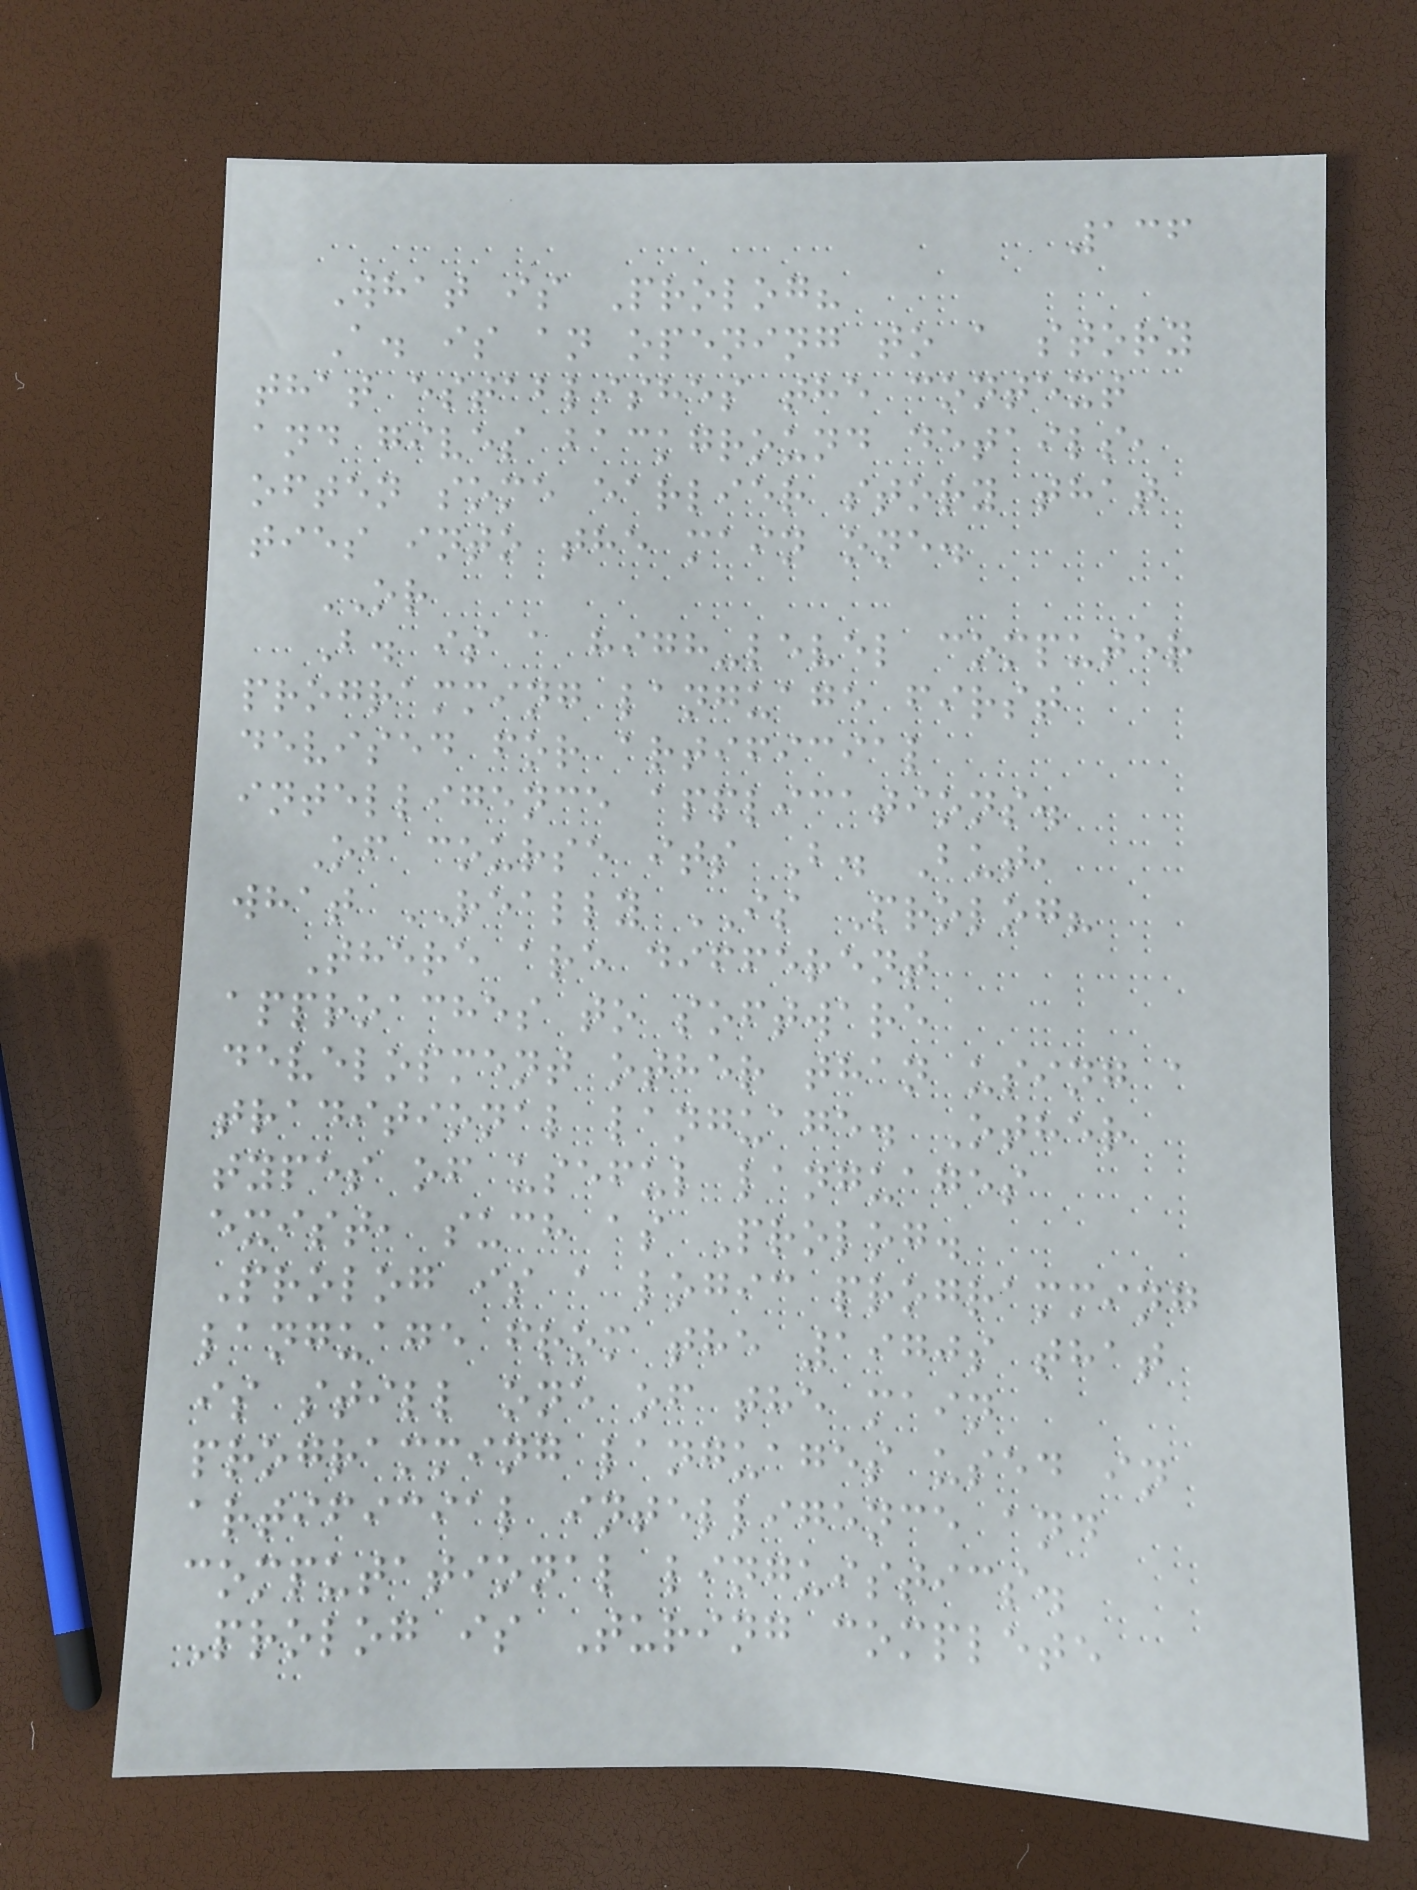136
What is Prolog?
A. is an opening to a story
that establishes the context
and gives background details,
often some earlier story that
ties into the main one.
OR
B. is a high-level computer
programming language first
devised for artificial
intelligence applications.
Of course its B. But,
what REALLY IS Prolog?
There are different
approaches to software
development other than using a
traditional language. Other
types of useful languages
exist, such as Prolog.
Prolog is a logic programming
language from the 1970s that
is still one of the main
programming languages used in
artificial intelligence and
computational linguistics.
Prolog is Turing complete
